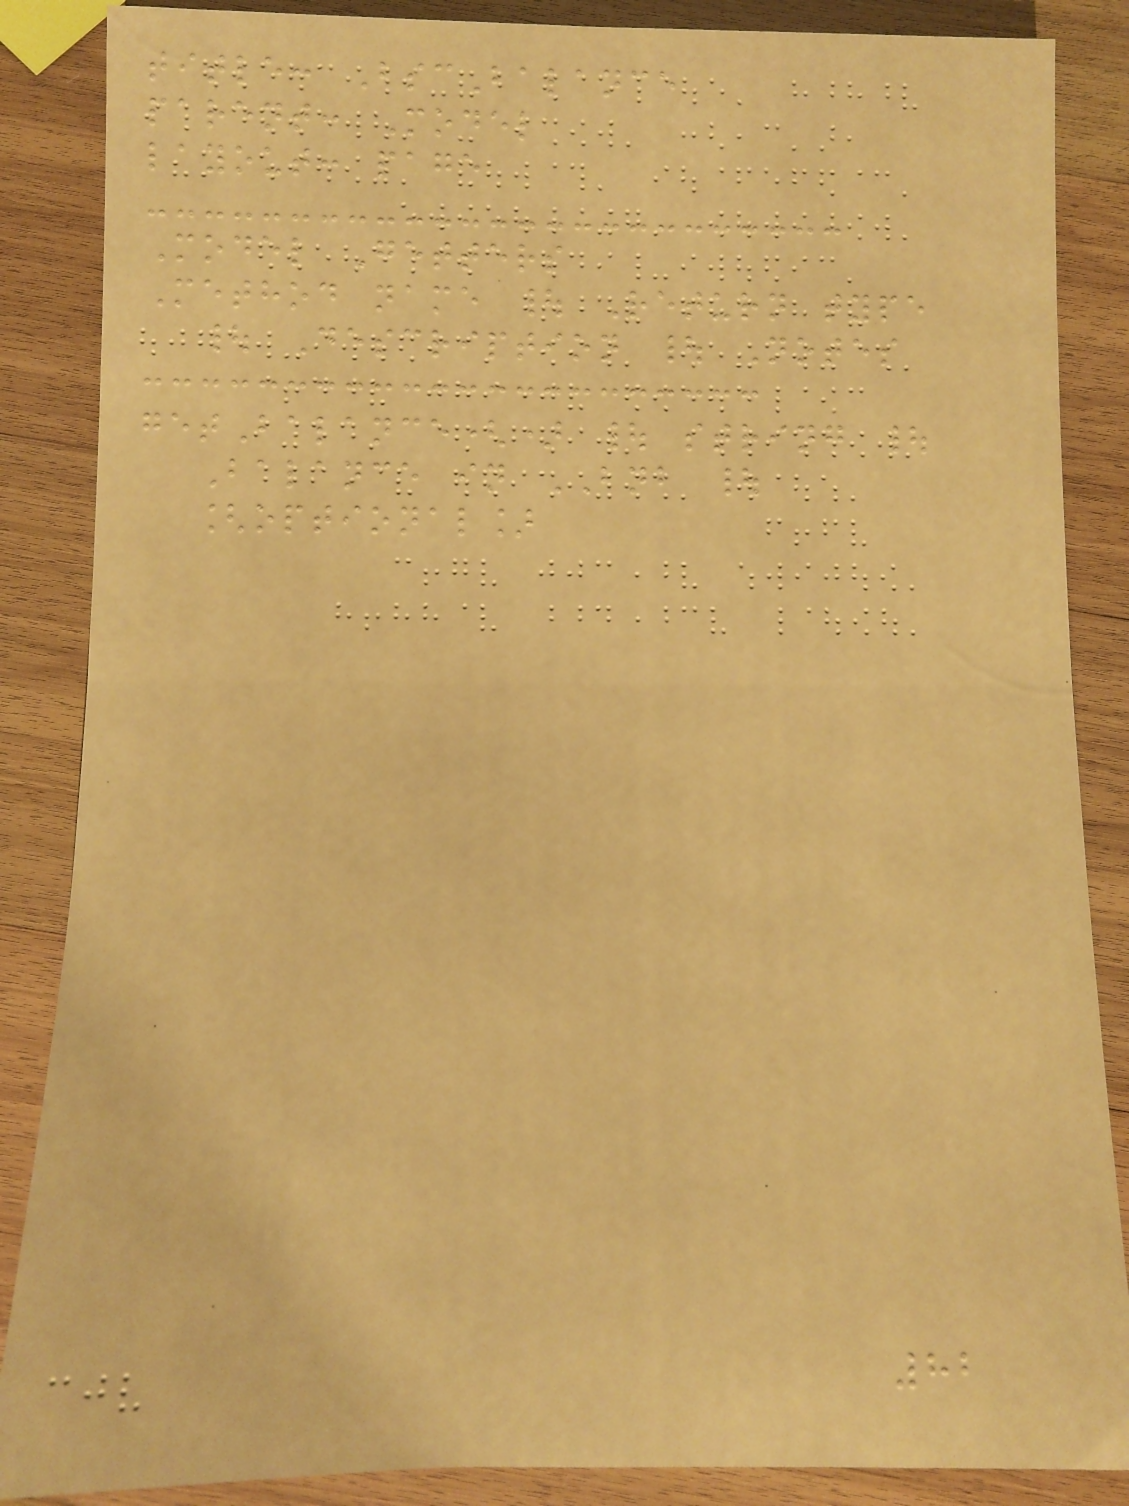title: BscBalance
parent: Model
layout: page
Model Getters
Method name | Return type
| Description | Notes
getBalance() | string |
Balance in BNB |
[optional]
82
